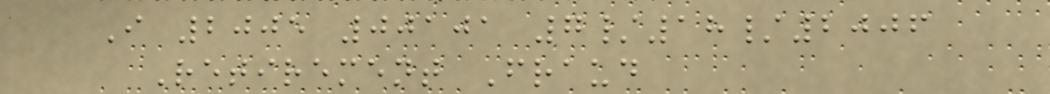I 2005 00101 7/18/2006
Retirement Fraud
